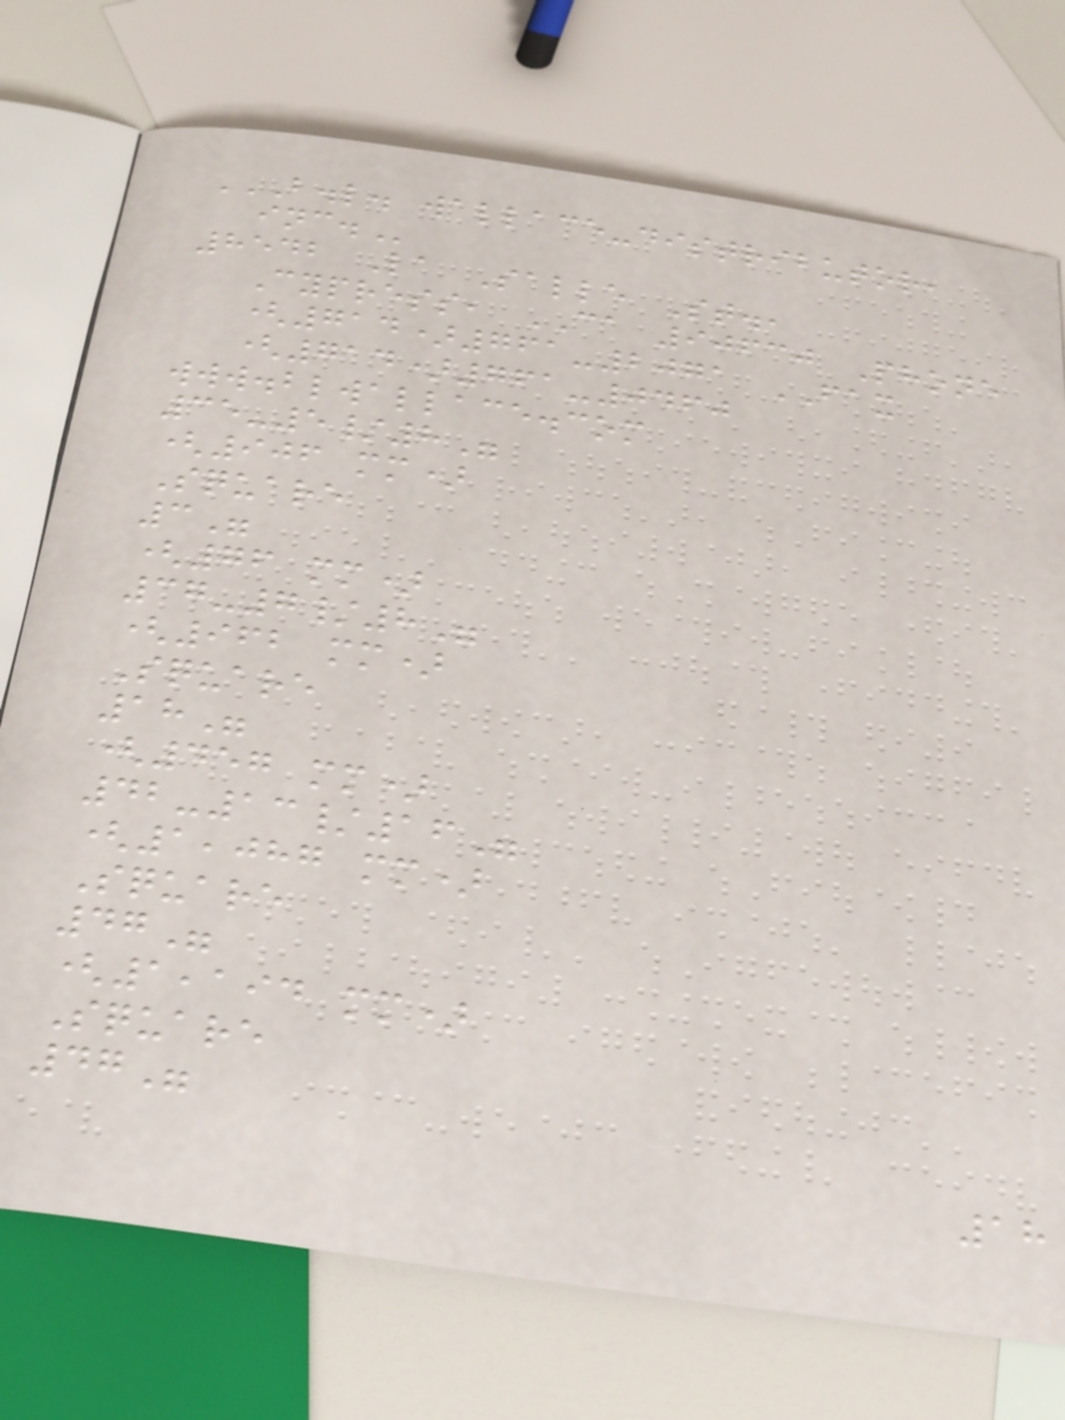B.L. WALLACE-DISTRIBUTOR,
INC.
8542 La Salle St.,
Cypress, CA 90630 Phone
(714)761-2071 FAX
(714)761-0460
www.blwallace.com
35-5/8"
(906 mm)
Square
3"
(76 mm)
37-7/8"
(962 mm)
Square
18"
(457 mm)
42-13/16"
(1,087 mm)
Square
47"
(1,194 mm)
Square
47"
18
